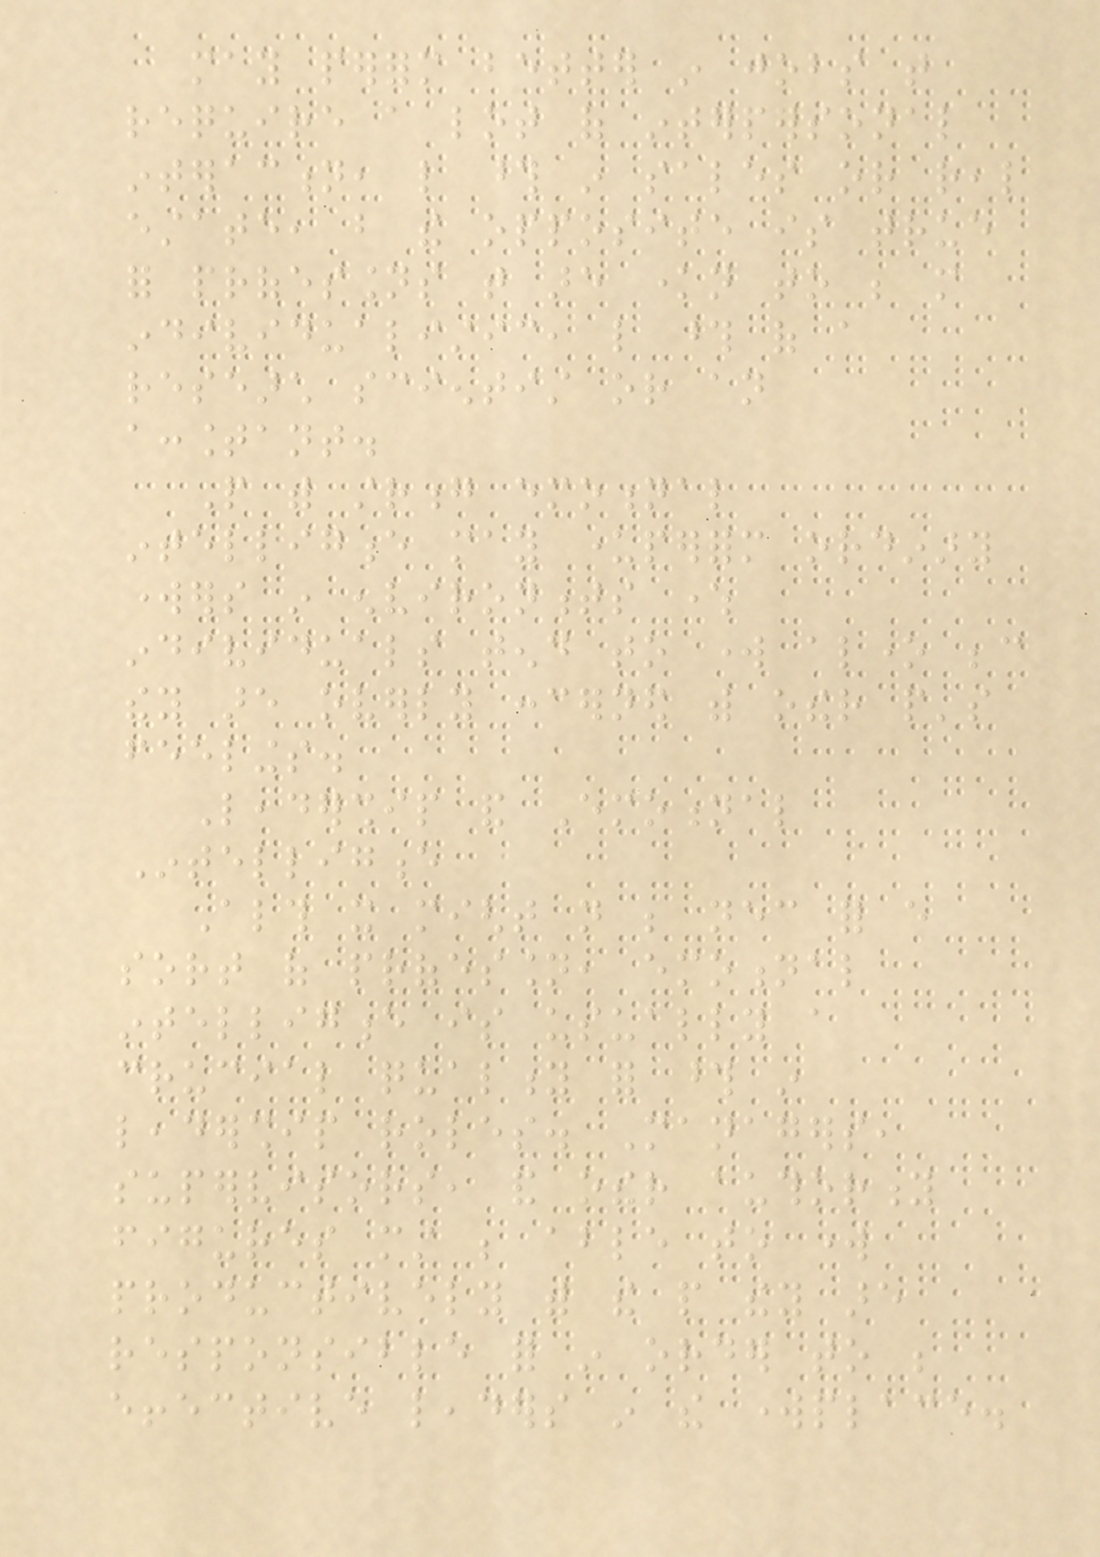may perform better in jobs that
require a lot of interpersonal
interaction, like those in sales or real
estate, but the opposite is true
for professions that are known to be more
individualistic, like those of a
research scientist or an
accountant.
People with strong emotional
intelligence may underperform ordinary
workers in environments where
individuals tend to work alone because
they are overly concerned with other people's
feelings.
Leadership and Emotional
Intelligence
Although it might not be necessary for every
sort of profession, emotional
intelligence is usually a
crucial quality for those in
leadership roles. Managers,
supervisors, and other authority
figures must be able to work
productively with the people they are
responsible for in order to be
effective leaders in the workplace.
